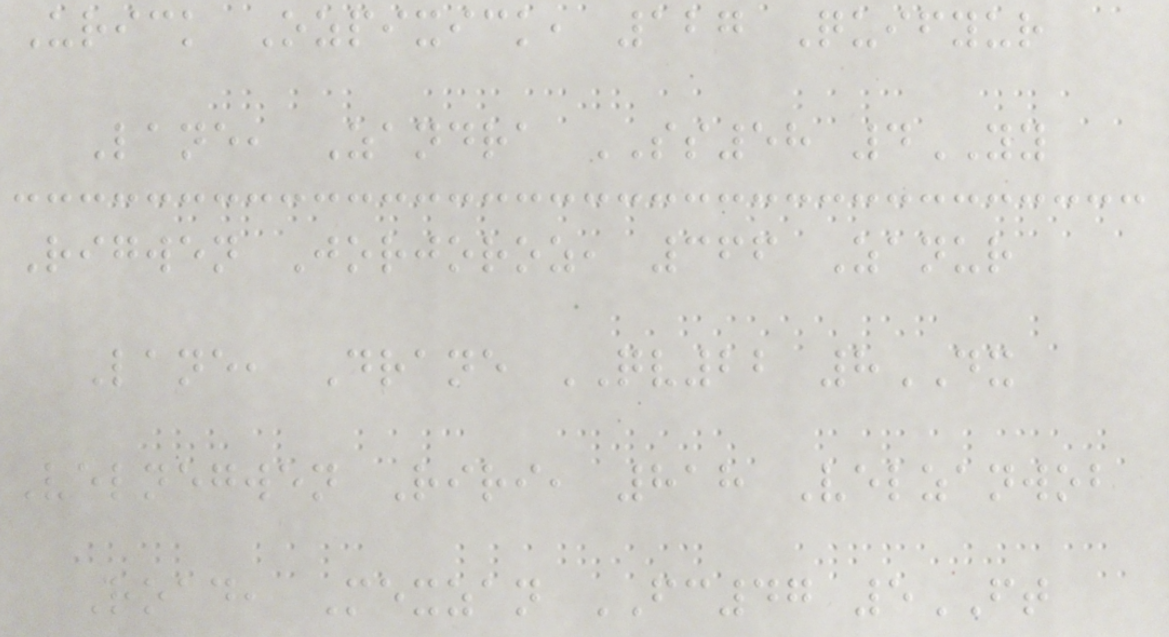Urick Ozpixick, 127 Quifyur
Lane, Zandra SS58 4YY
Rigwen Jorjoroz, 366 Zanur
Lane, Drane QV22 8DX
Velnegwen Riri, 818 Velzanwob
Road, Mexzan FC47 5FT
